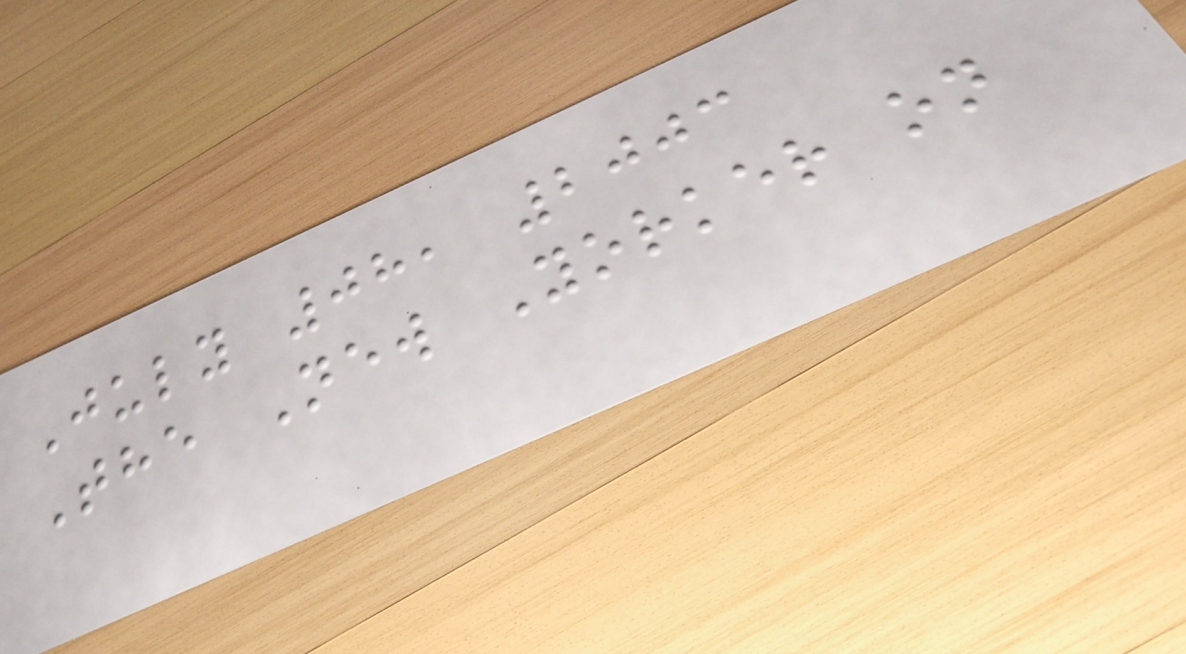July 08, 2003
The New Yorker on
